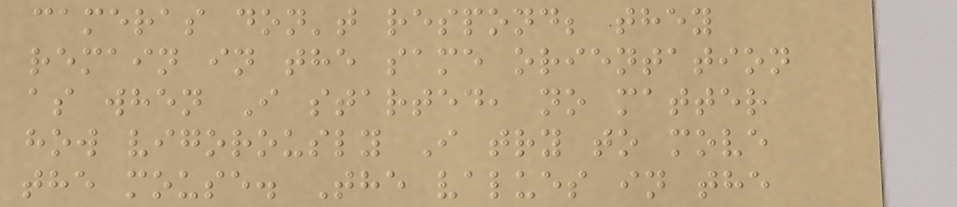cameras don't respond; they
remain in the same orientation
as when I started, no matter
how vigorously I try to move
the mouse. The values in the
